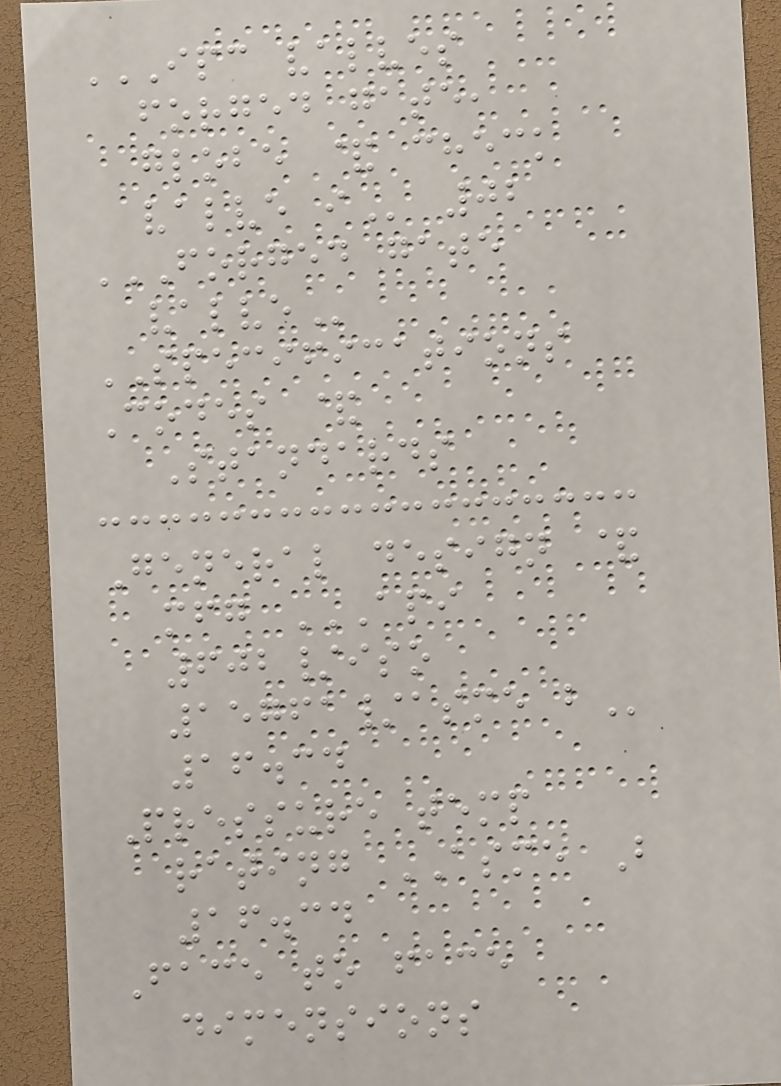IPC VALVES
FORGED GATE,
GLOBE & CHECK
VALVE I 02
FORGED GATE
VALVE
SPECIFICATIONS
Codes &
Standards
General design &
mfg API
602/ISO
15761/ASME B
16.34
Pressure temp
rating ASME B
16.34
Face to face
dimensions
